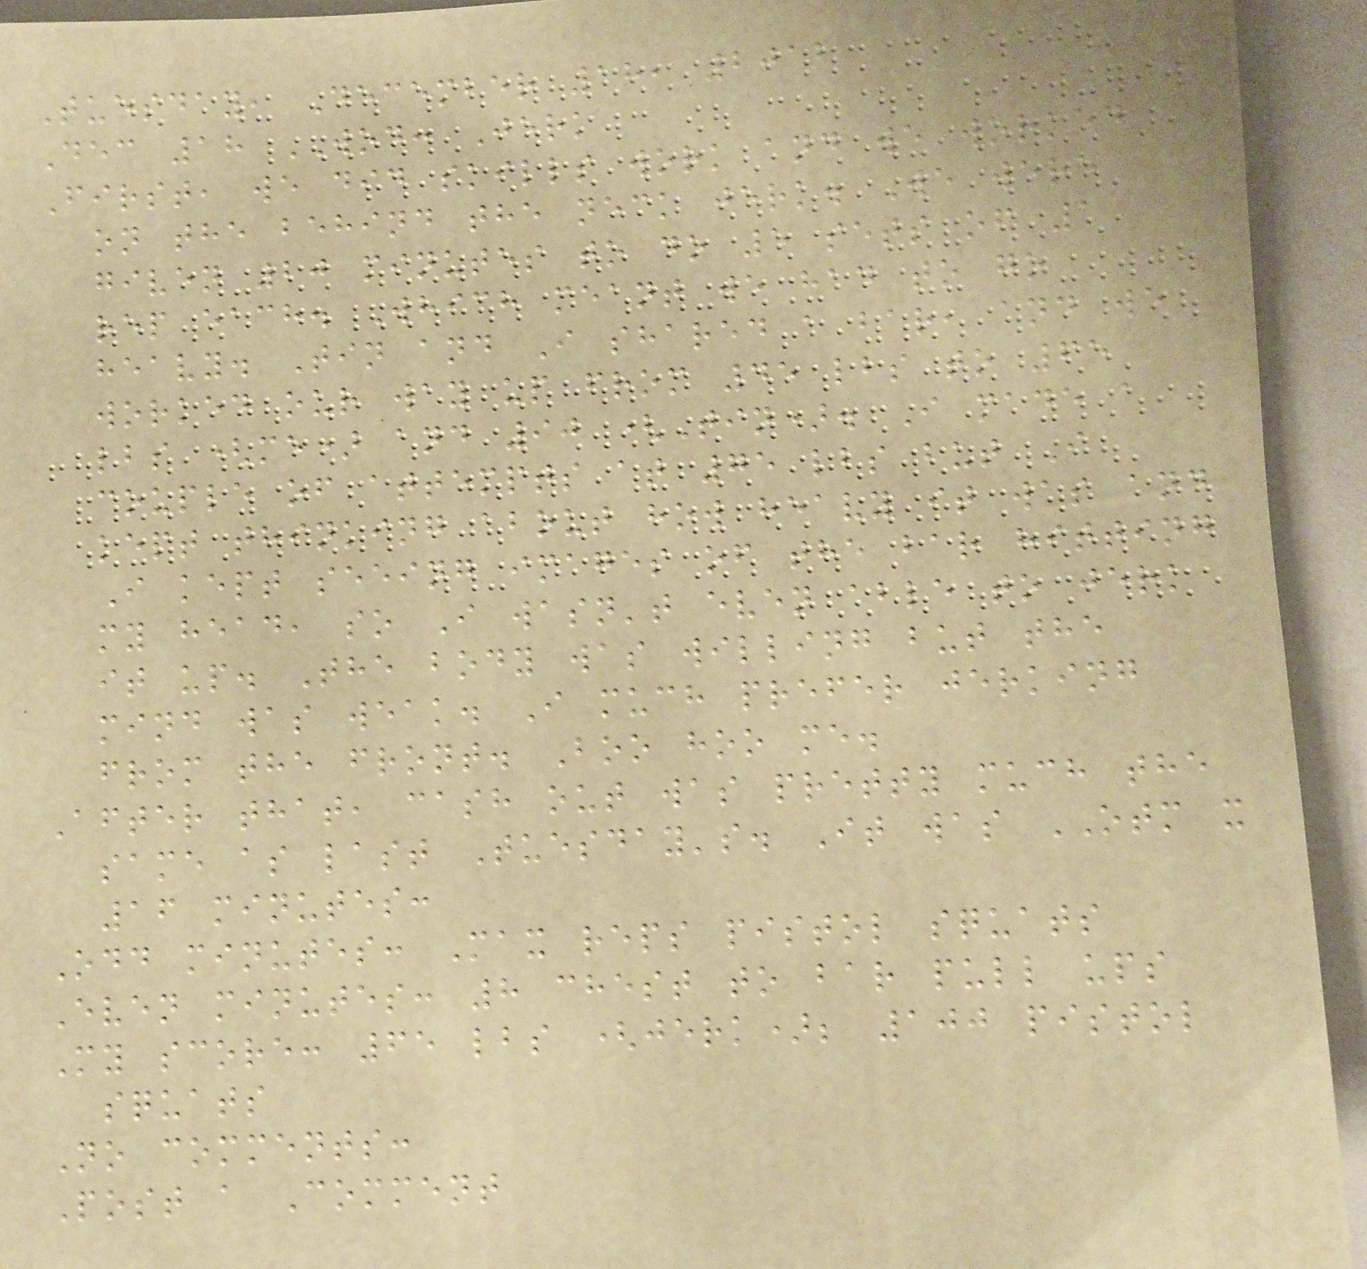Tuesday, December 18, 2012
Dec 18 WOD: Jerk
First, we did skills work and we worked
on the behind the neck jerk. We were
given 20 minutes to do 5 sets of 1
rep each. Which meant we had to go
heavy. Tin and I shared a bar, and we
worked our way up from 45 lbs to 65
lbs (me) and 90 (Tin). I made a
couple of attempts at 75 lbs but I
kept thinking about how heavy it was and
I kept seeing images of the bar hitting
my head, so I wasn't even able to jerk
it up. The body was willing but the
mind was weak. I much prefer jerking
from the front. Boo hoo me.
After that, cash out was pretty much the
same as last Tuesday's. It was OTM x
16 minutes:
Odd minutes: Max reps pistol squats
Even minutes: 8 chest to bar pull ups
My score: 65 lbs (jerk); 100 pistol
squats
No comments:
Post a Comment
